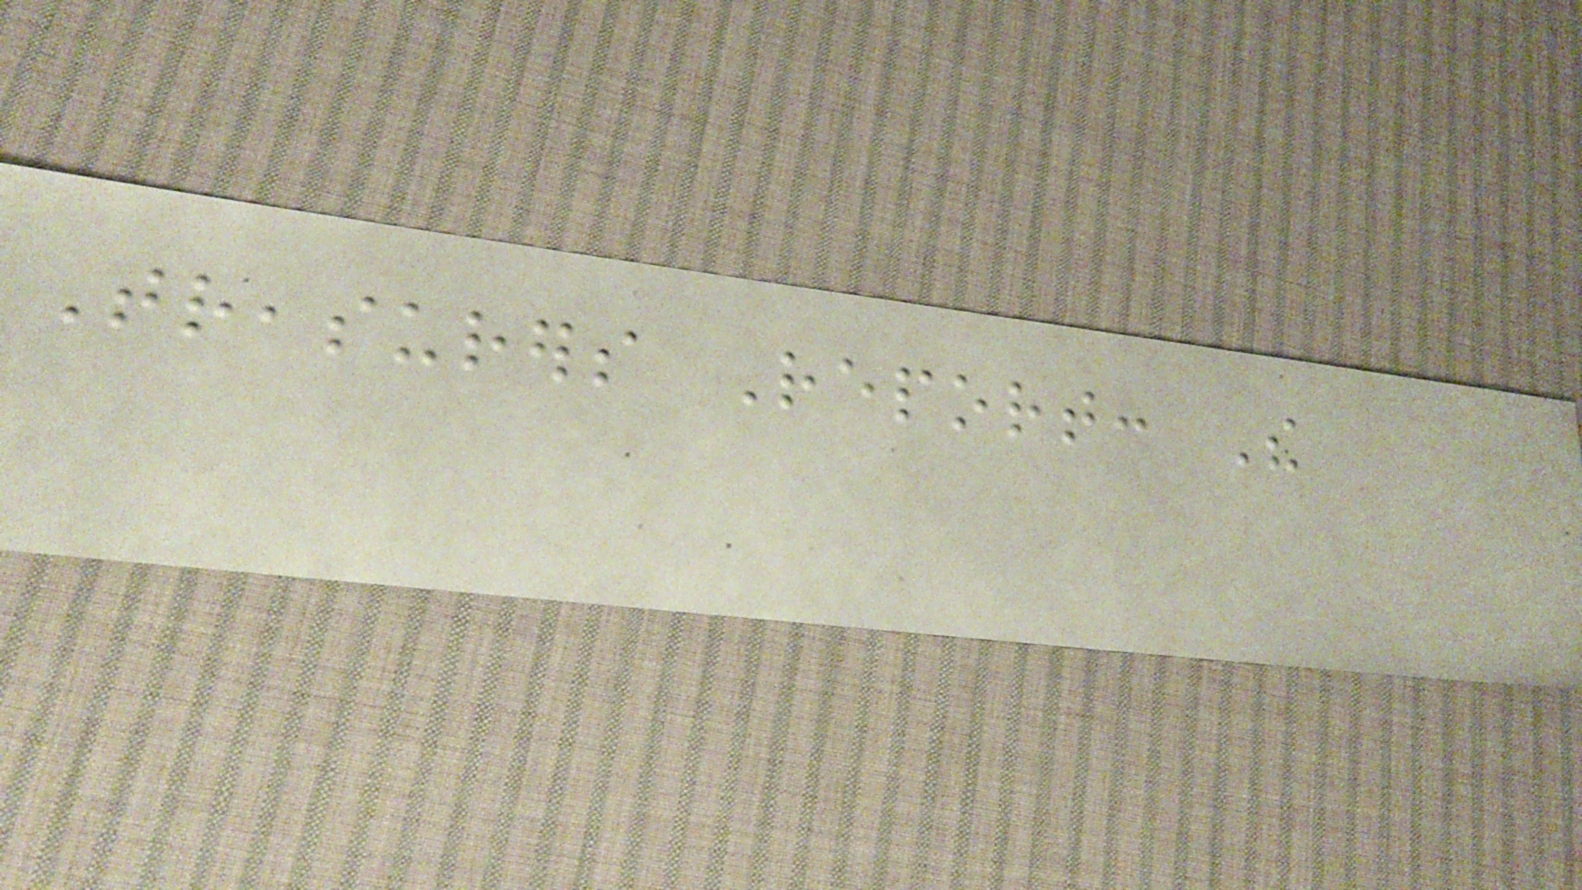Treasurers Report: The
